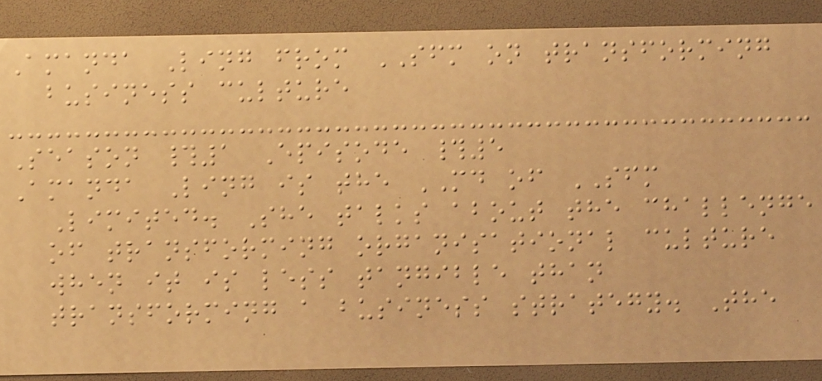Amanda Ling from SFM on transforming
business culture
Season #1 Episode #5
Amanda Ling is the MD of SFM
Limited. She talks about the challenge
of transforming organisational culture
when it is less tangible than
transforming a business strategy. The
